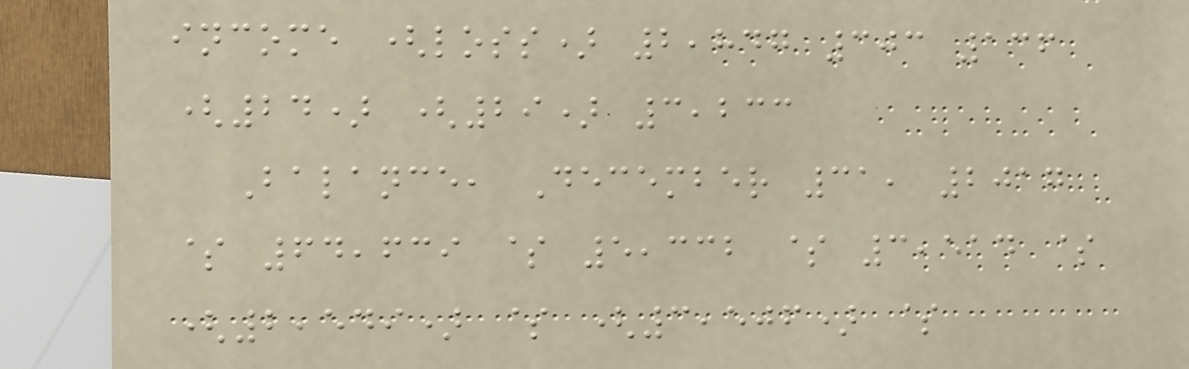income (loss) 2,847 303 136
(24) (29) 3,233
Balance, December 31, 2017
$ 64,639 $ 5,332 $ 3,514 $
(2,549) $ (3,506) $
